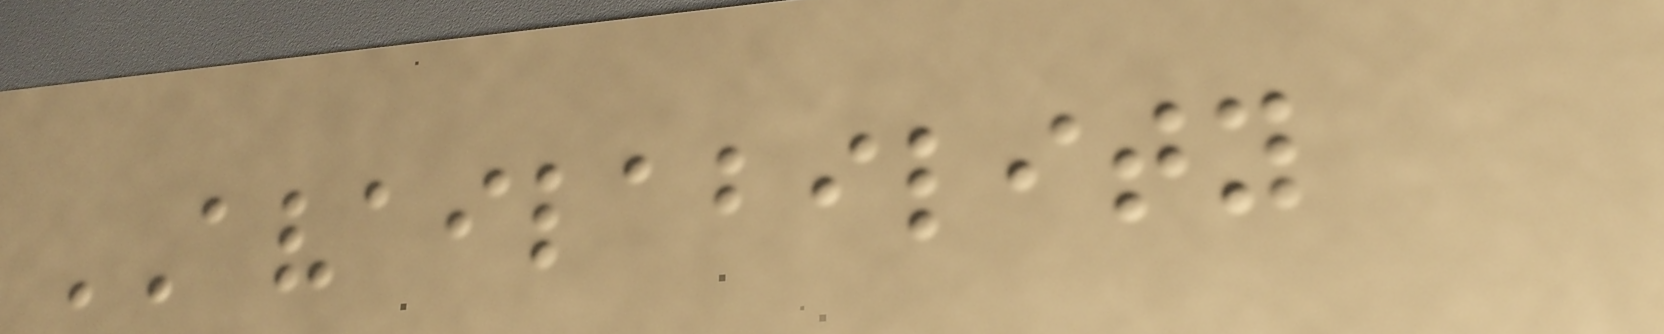AVAILABILITY
